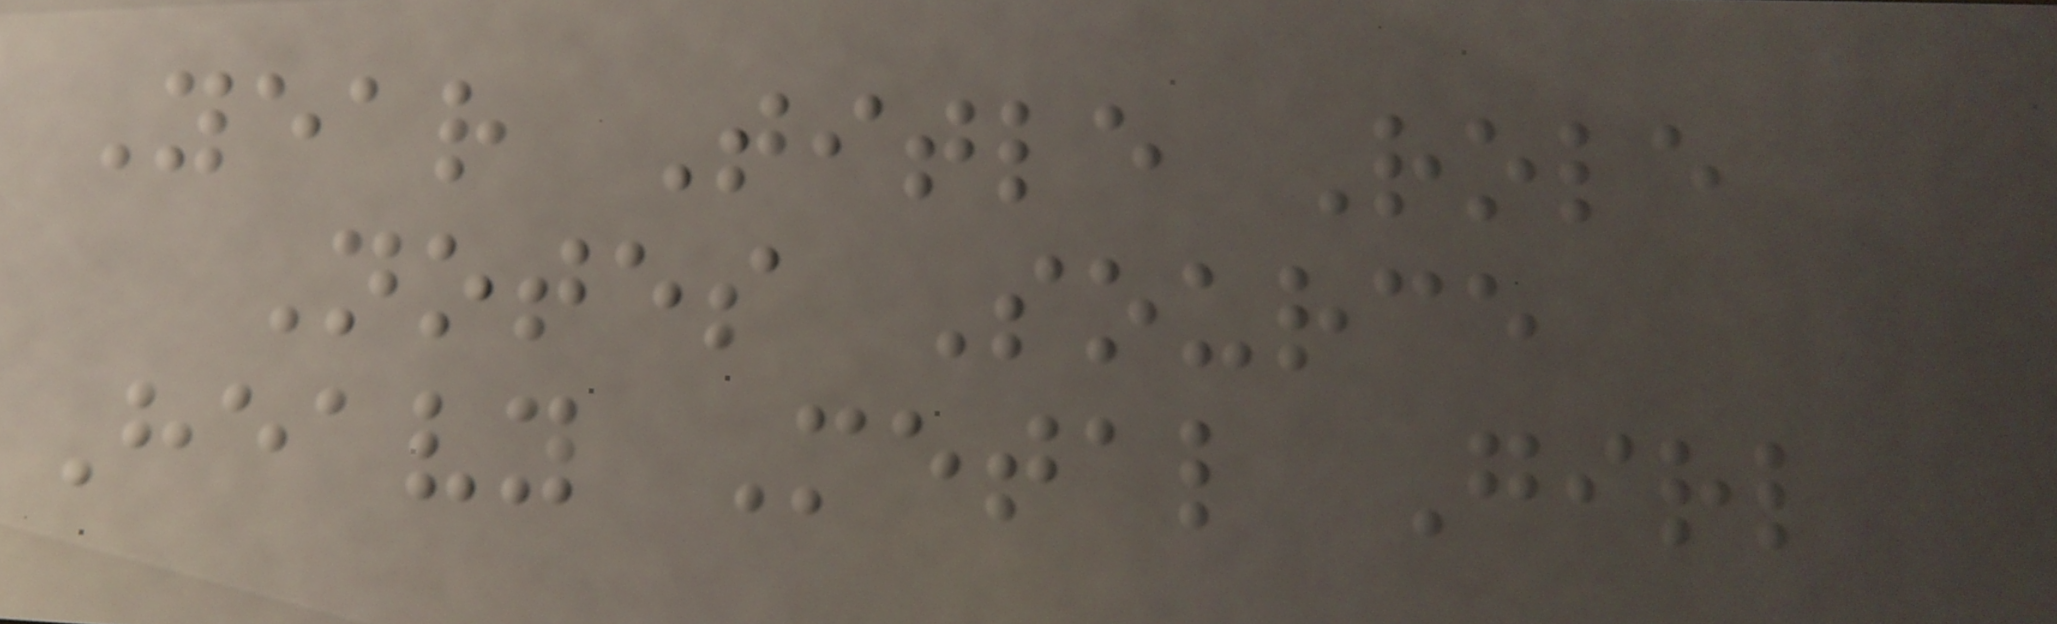Year Title Role
Notes Source
Heavy Metal Girl
